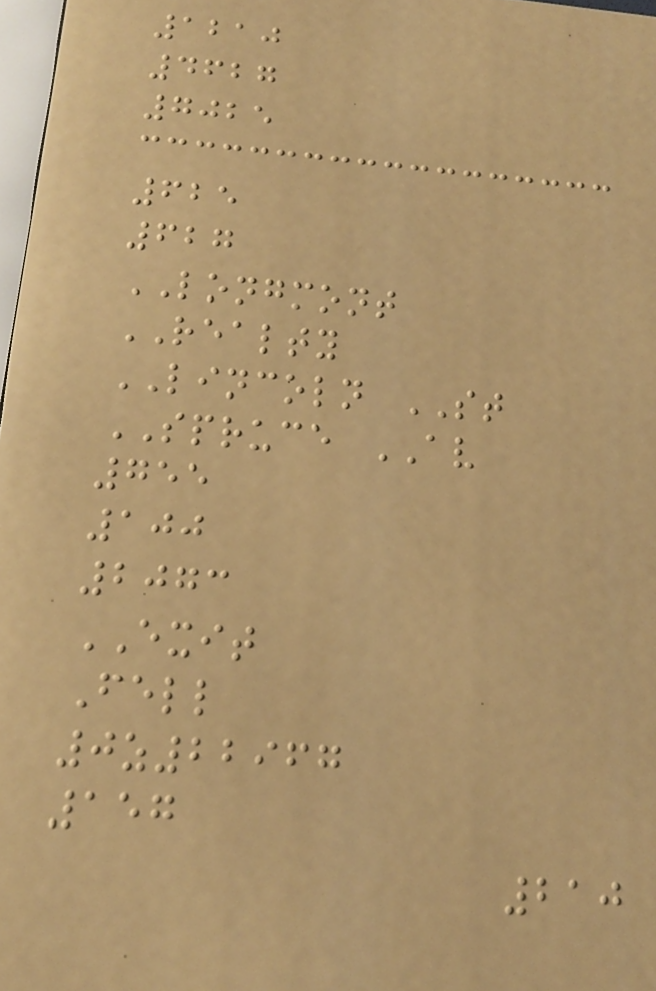1210
4627
7025
625
627
LONGMONT
REALTY
LINCOLN ST
SPRUCE AV
755
100
2073
EXIT
Fell
0z22967
157
210
